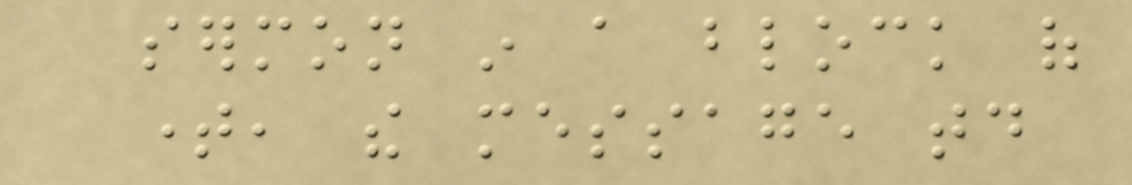sermon in a block of
time, the message today
